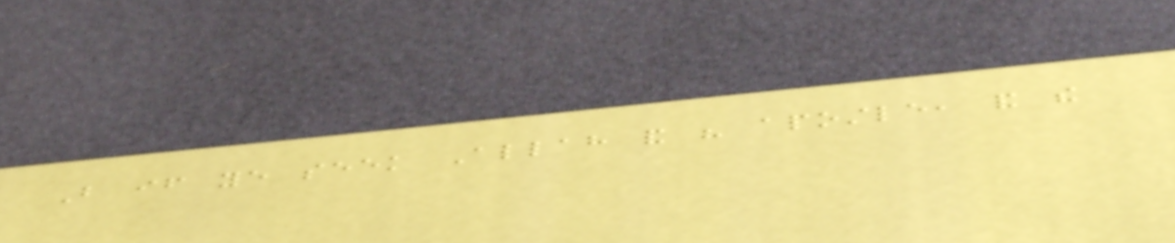But if ye seek Allah and his apostle, and the
